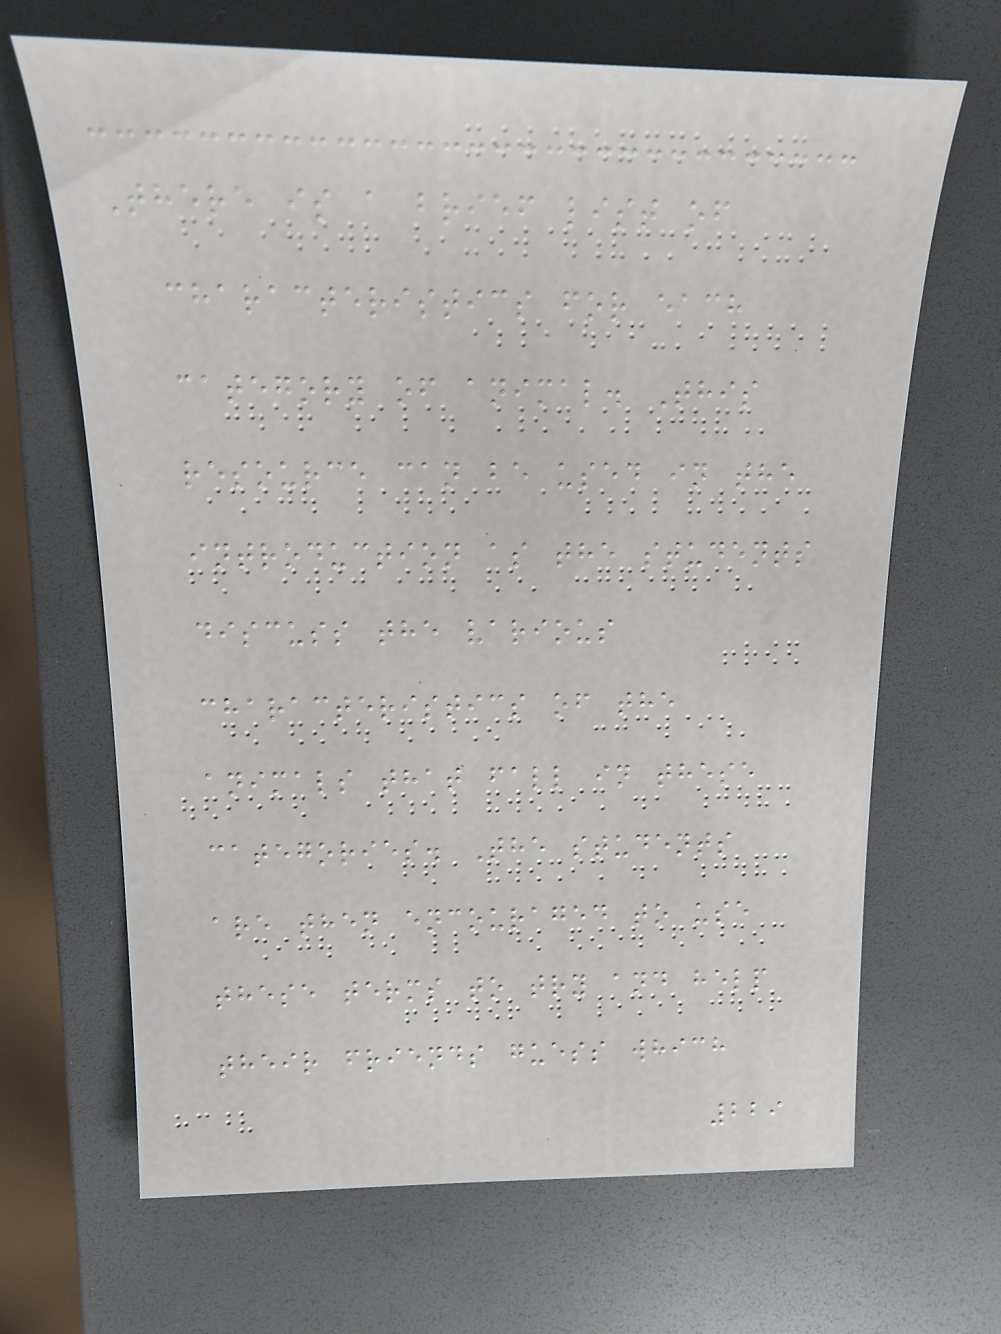There is a brief list of
characteristics for each
category of animal. This
resource can be used in the
introduction as the students
discuss the various
characteristics of the
animals that fall in these
categories. The students
are then encouraged to use
these terms to try and help
their friends guess which
229
